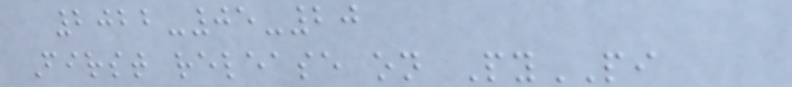2022-05-20
First release on PyPI
